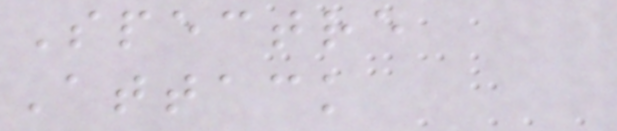Spectre
Attack
